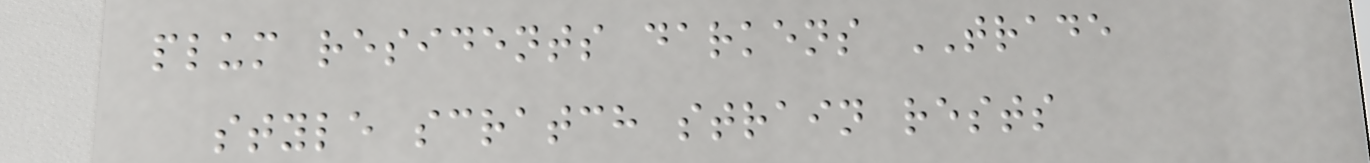plum residents darkens TRADE
style scratch strain rests
